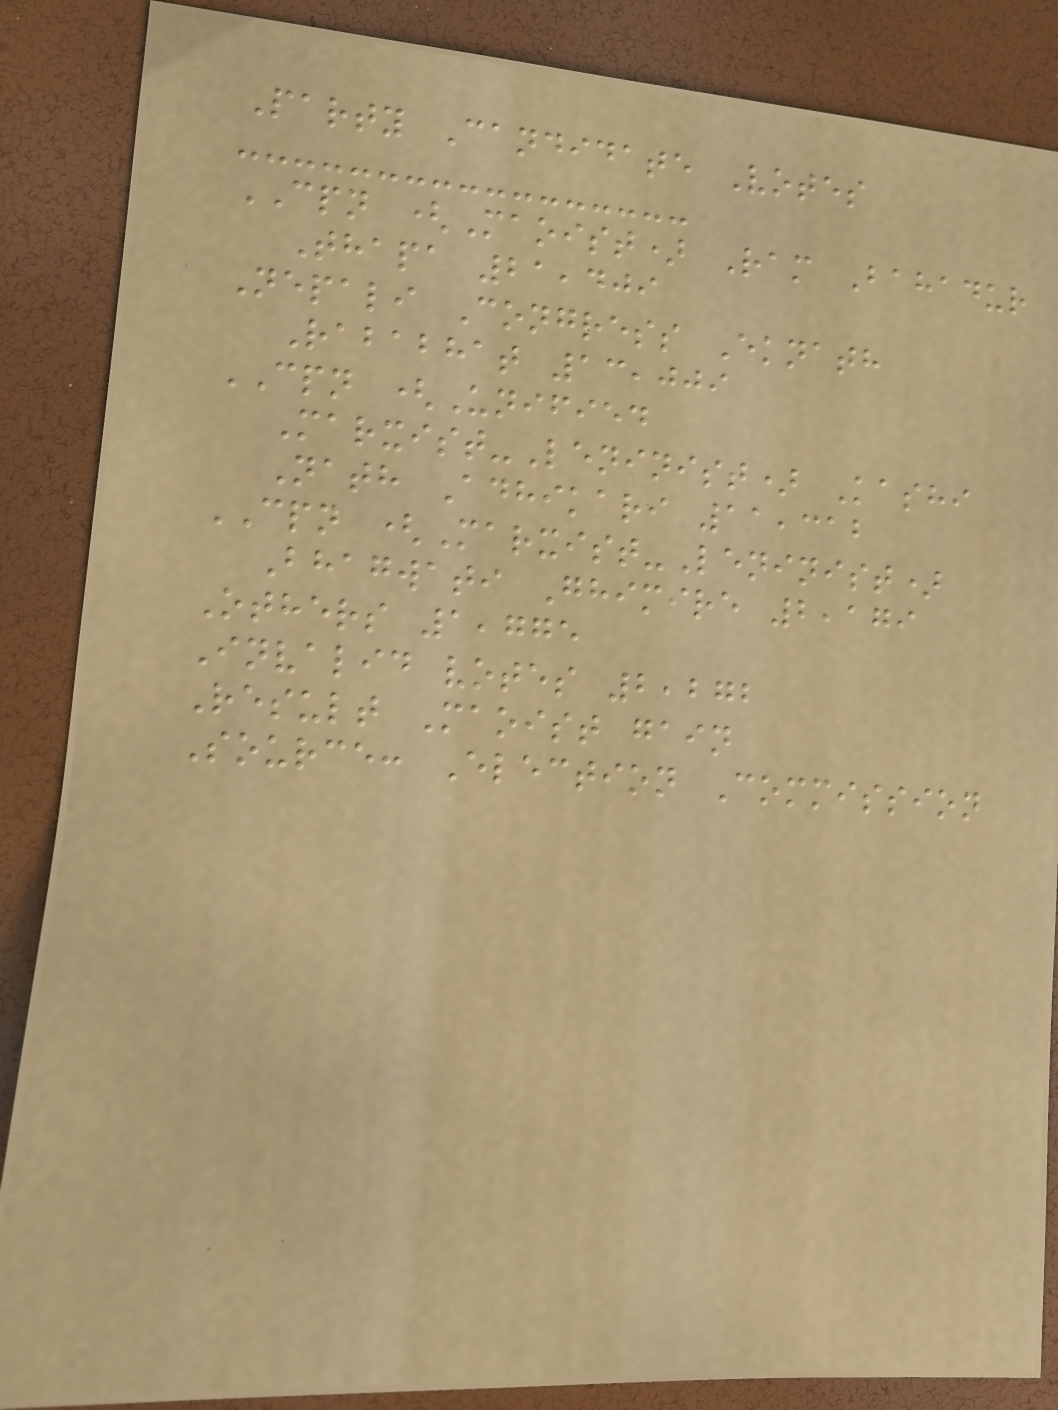Party Candidate Votes
CPN (Maoist) Ram Bahadur
Thapa 21,409
Nepali Congress Eknath
Rababhat 13,009
CPN (Unified
Marxist-Leninist) Kashi
Nath Adhikari 11,312
CPN (Marxist-Leninist)
Bhagwati Ghimire 2,179
Others 1,775
Invalid votes 2,272
Result Maoist gain
Source: Election Commission
